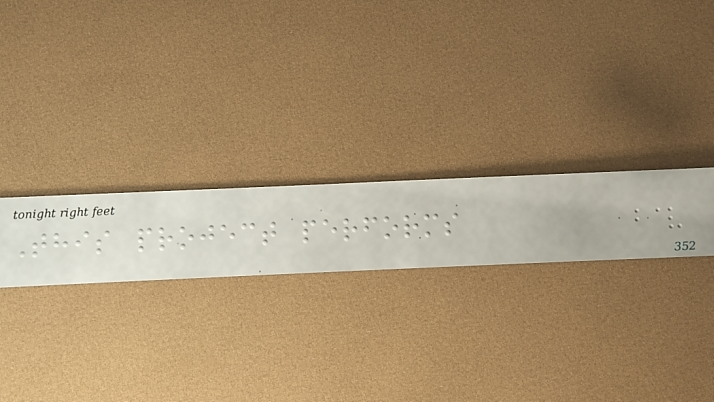This project performs
